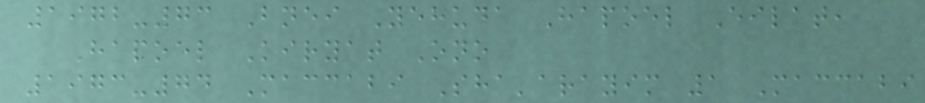1972-73 Bnei Yehuda Hapoel Eilat,
Hapoel Kiryat Ono
1973-74 Maccabi Sha'arayim 1 Maccabi
